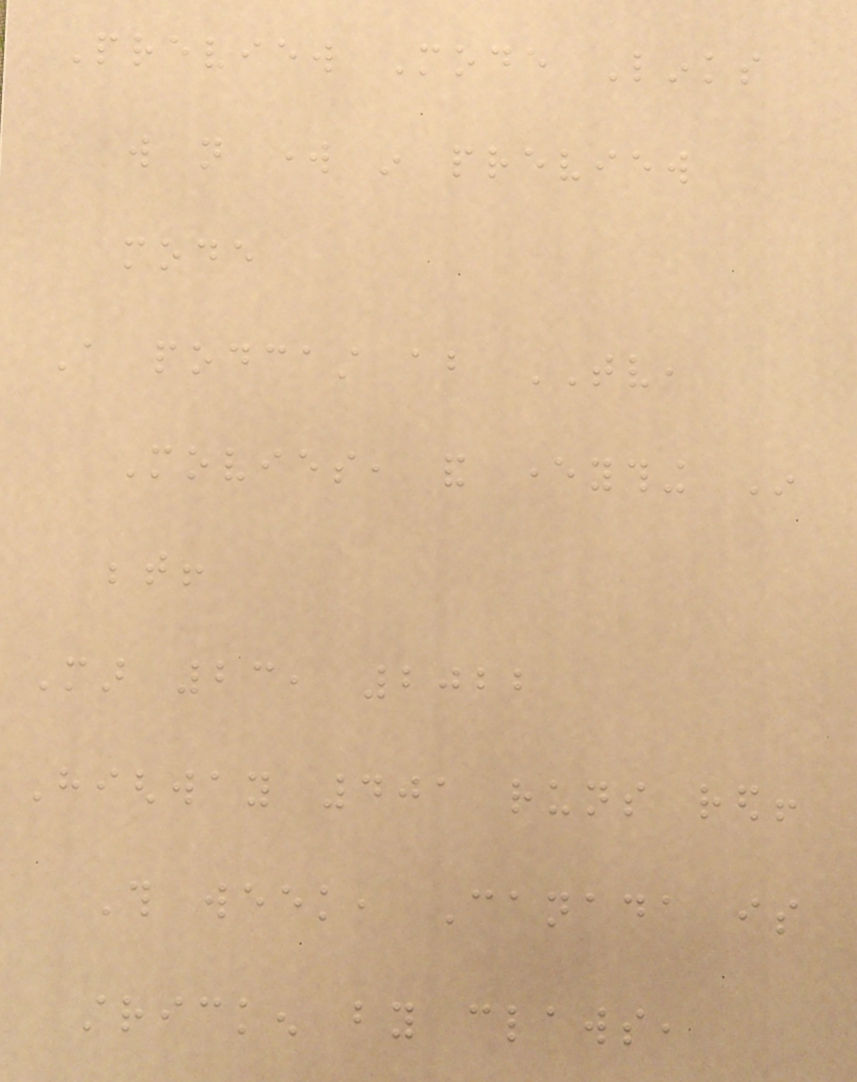Preview Mode Links
will not work in preview
mode
A podcast about TV,
Movies, and everything In
between!
Mar 23, 2022
Highway 401 runs red!
This week, Canada is
stricken by claws,
